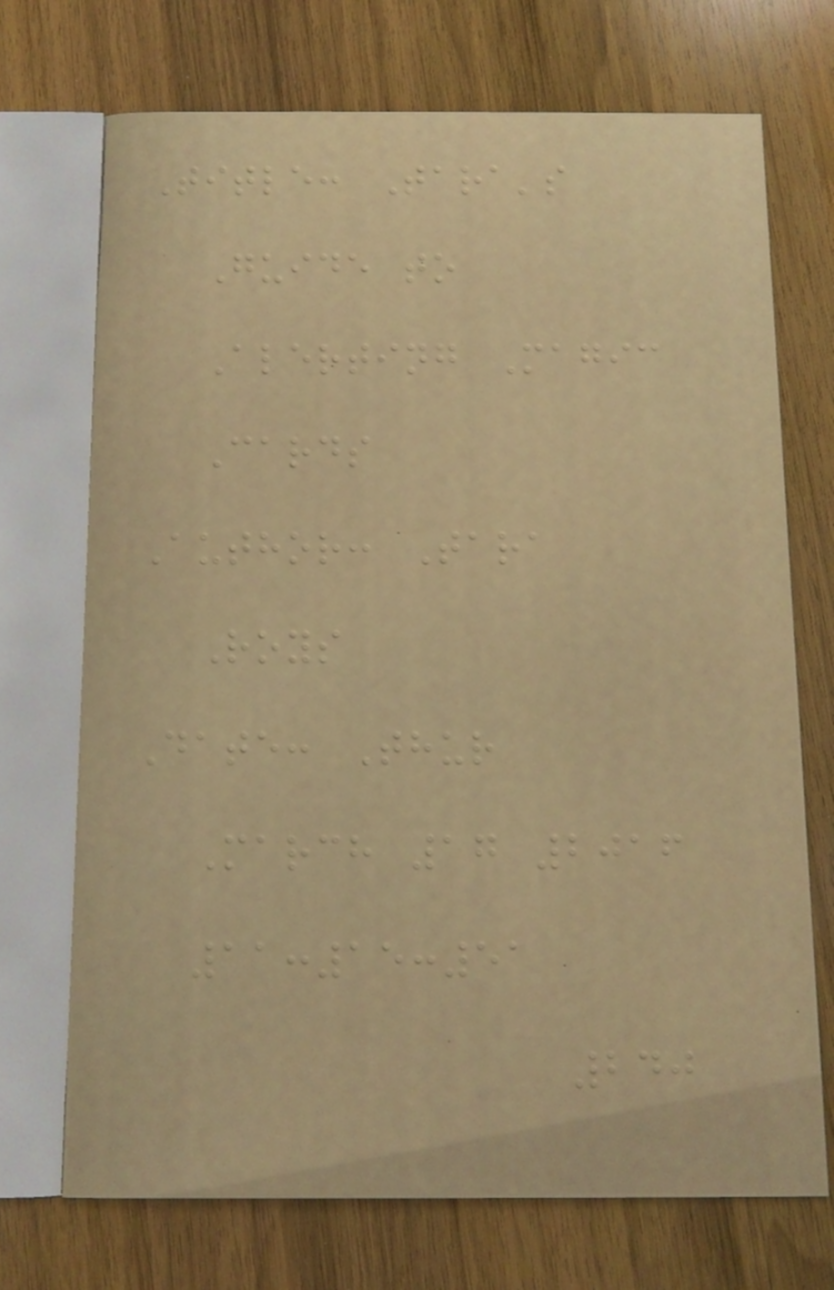Title: Tara's
Guide to
Alerting Magic
Cards
Author: Tara
Roys
Date: Thur
March 17 2016
11:15:51
240
